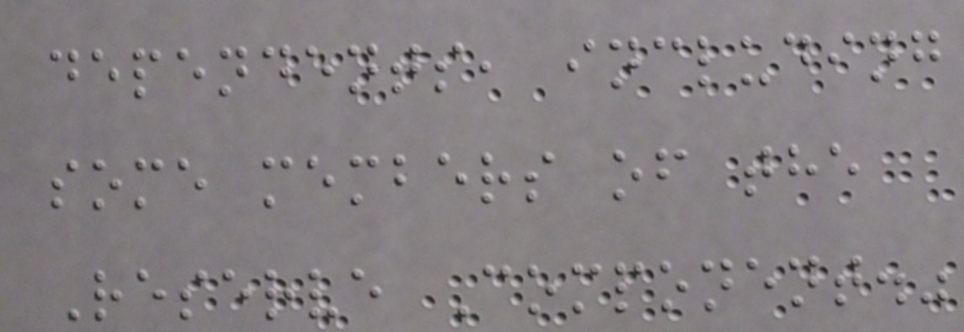dependents, including
some members of the
Reserve Component."
